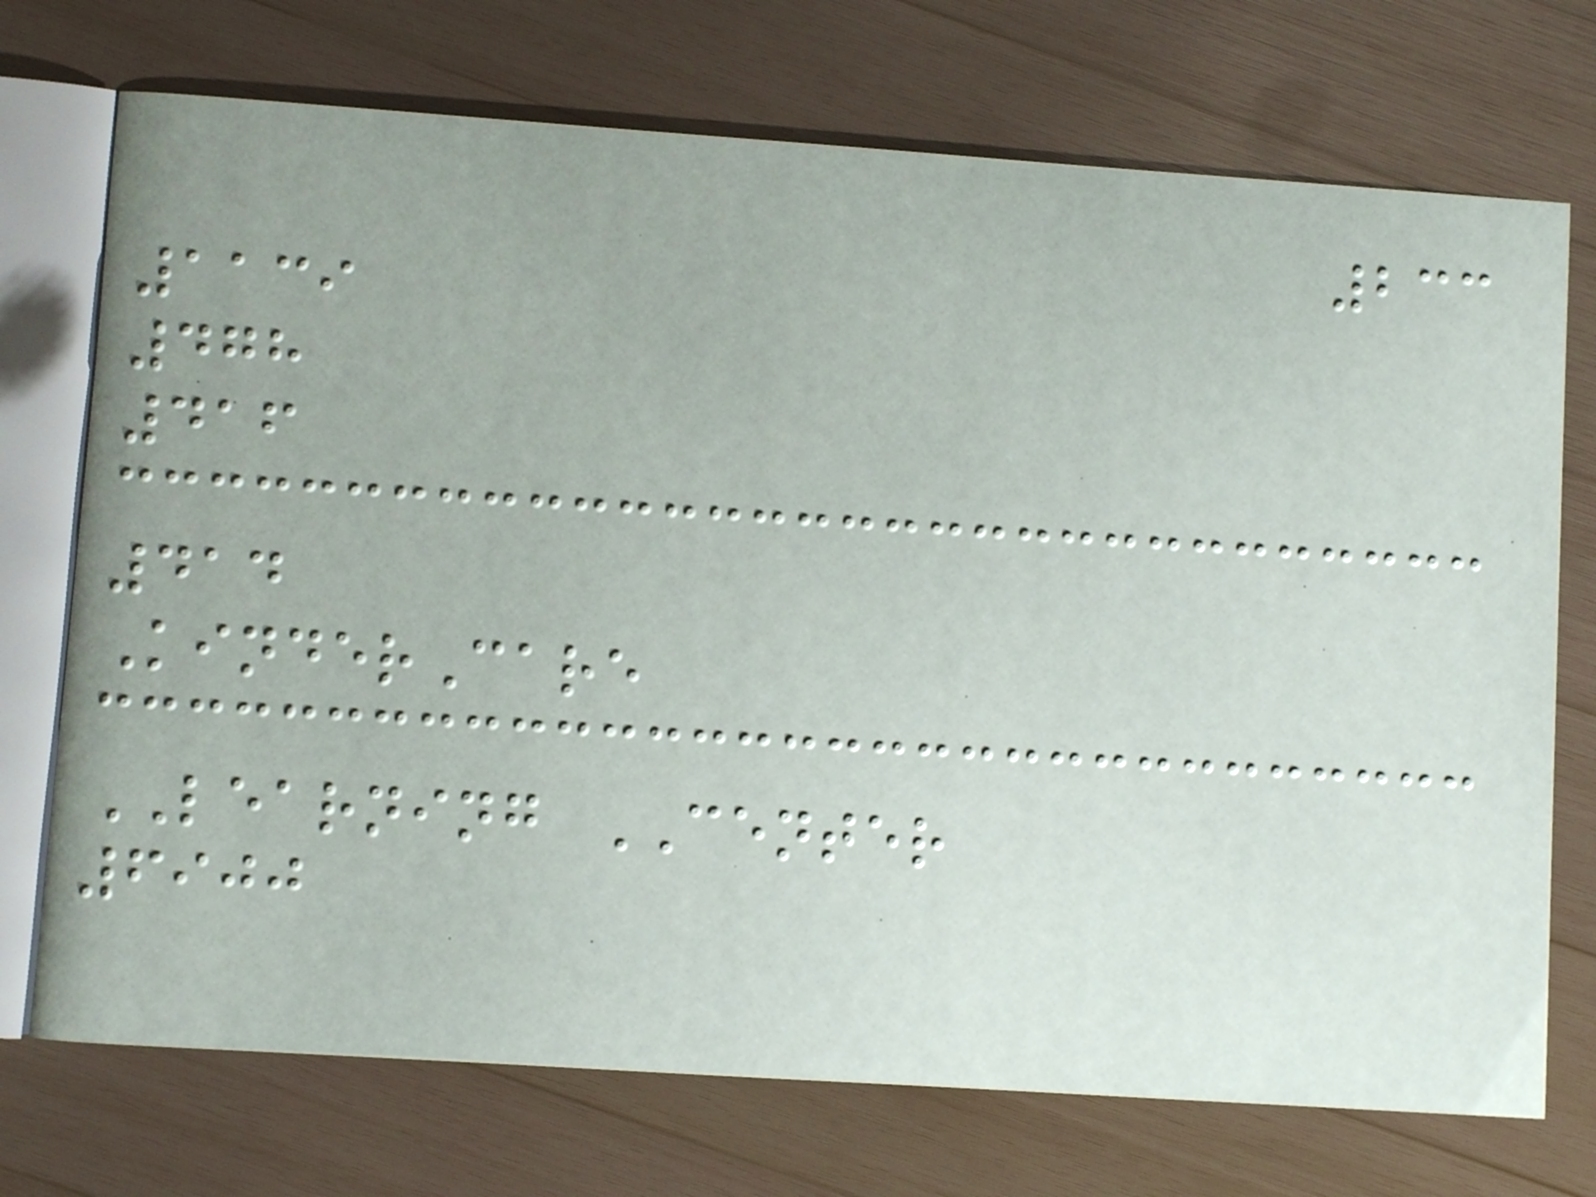233
1139
478
416
414
KinderCare
LEARNING CENTER
6900
